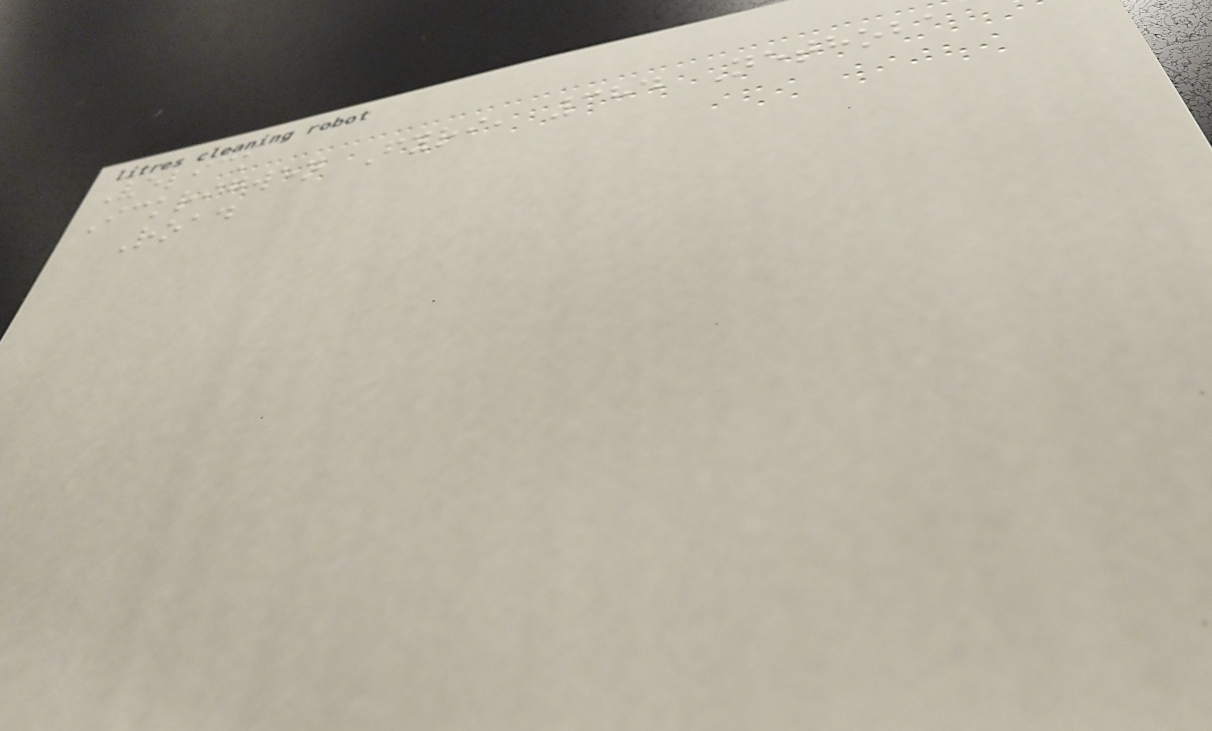Velick
Ickrigwen Fyri, 384 Nethoba
Road
